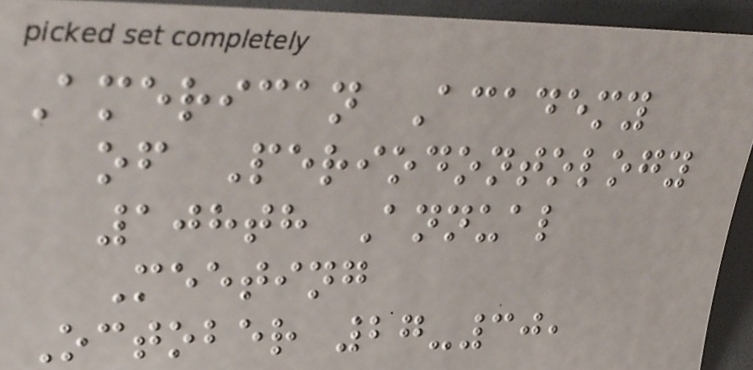American Academy
of Periodontology
108th Annual
Meeting
October 27-30,
